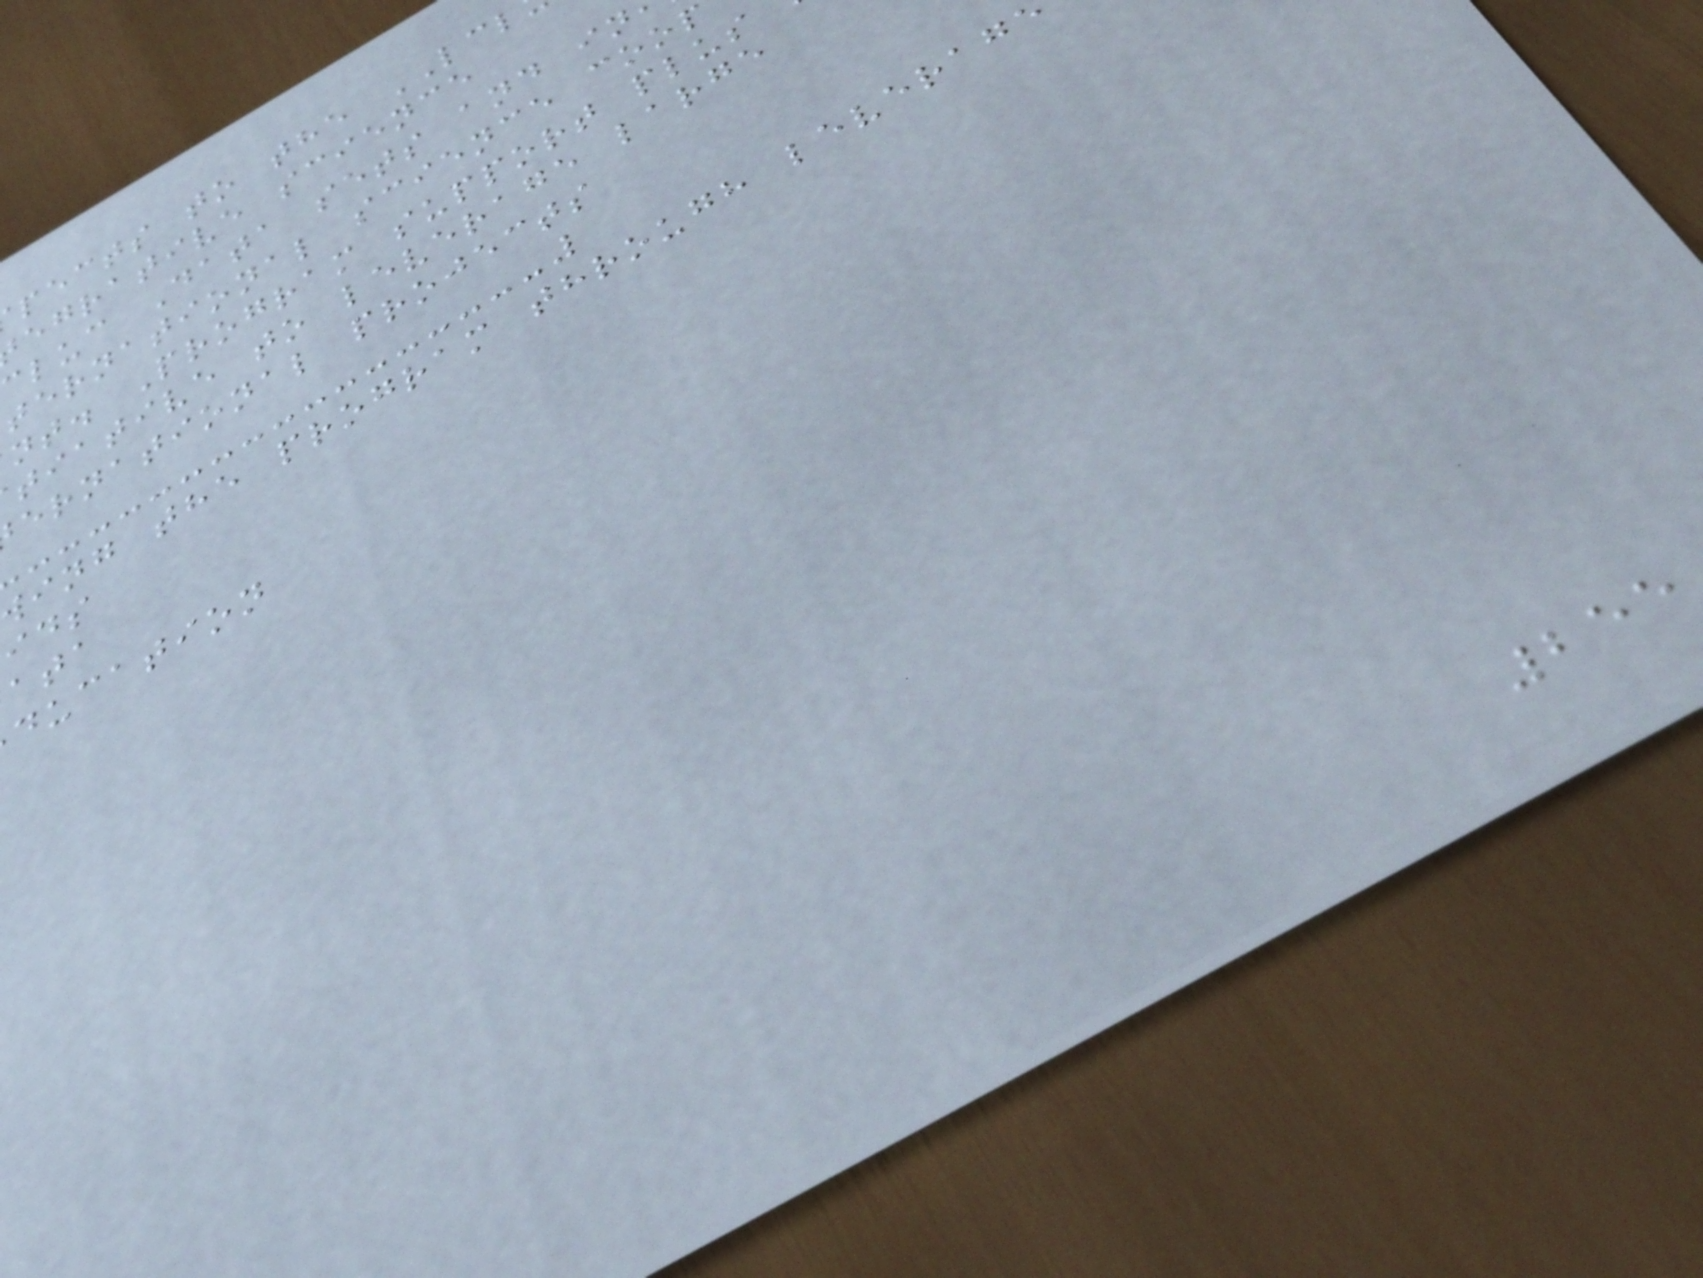pects to the LCL
egrative science
cluc Data sets and in
ternational science coop
nt. Program support plus
tiative to leverage large
ernational projects
ing the program through leverag
ducation
255
